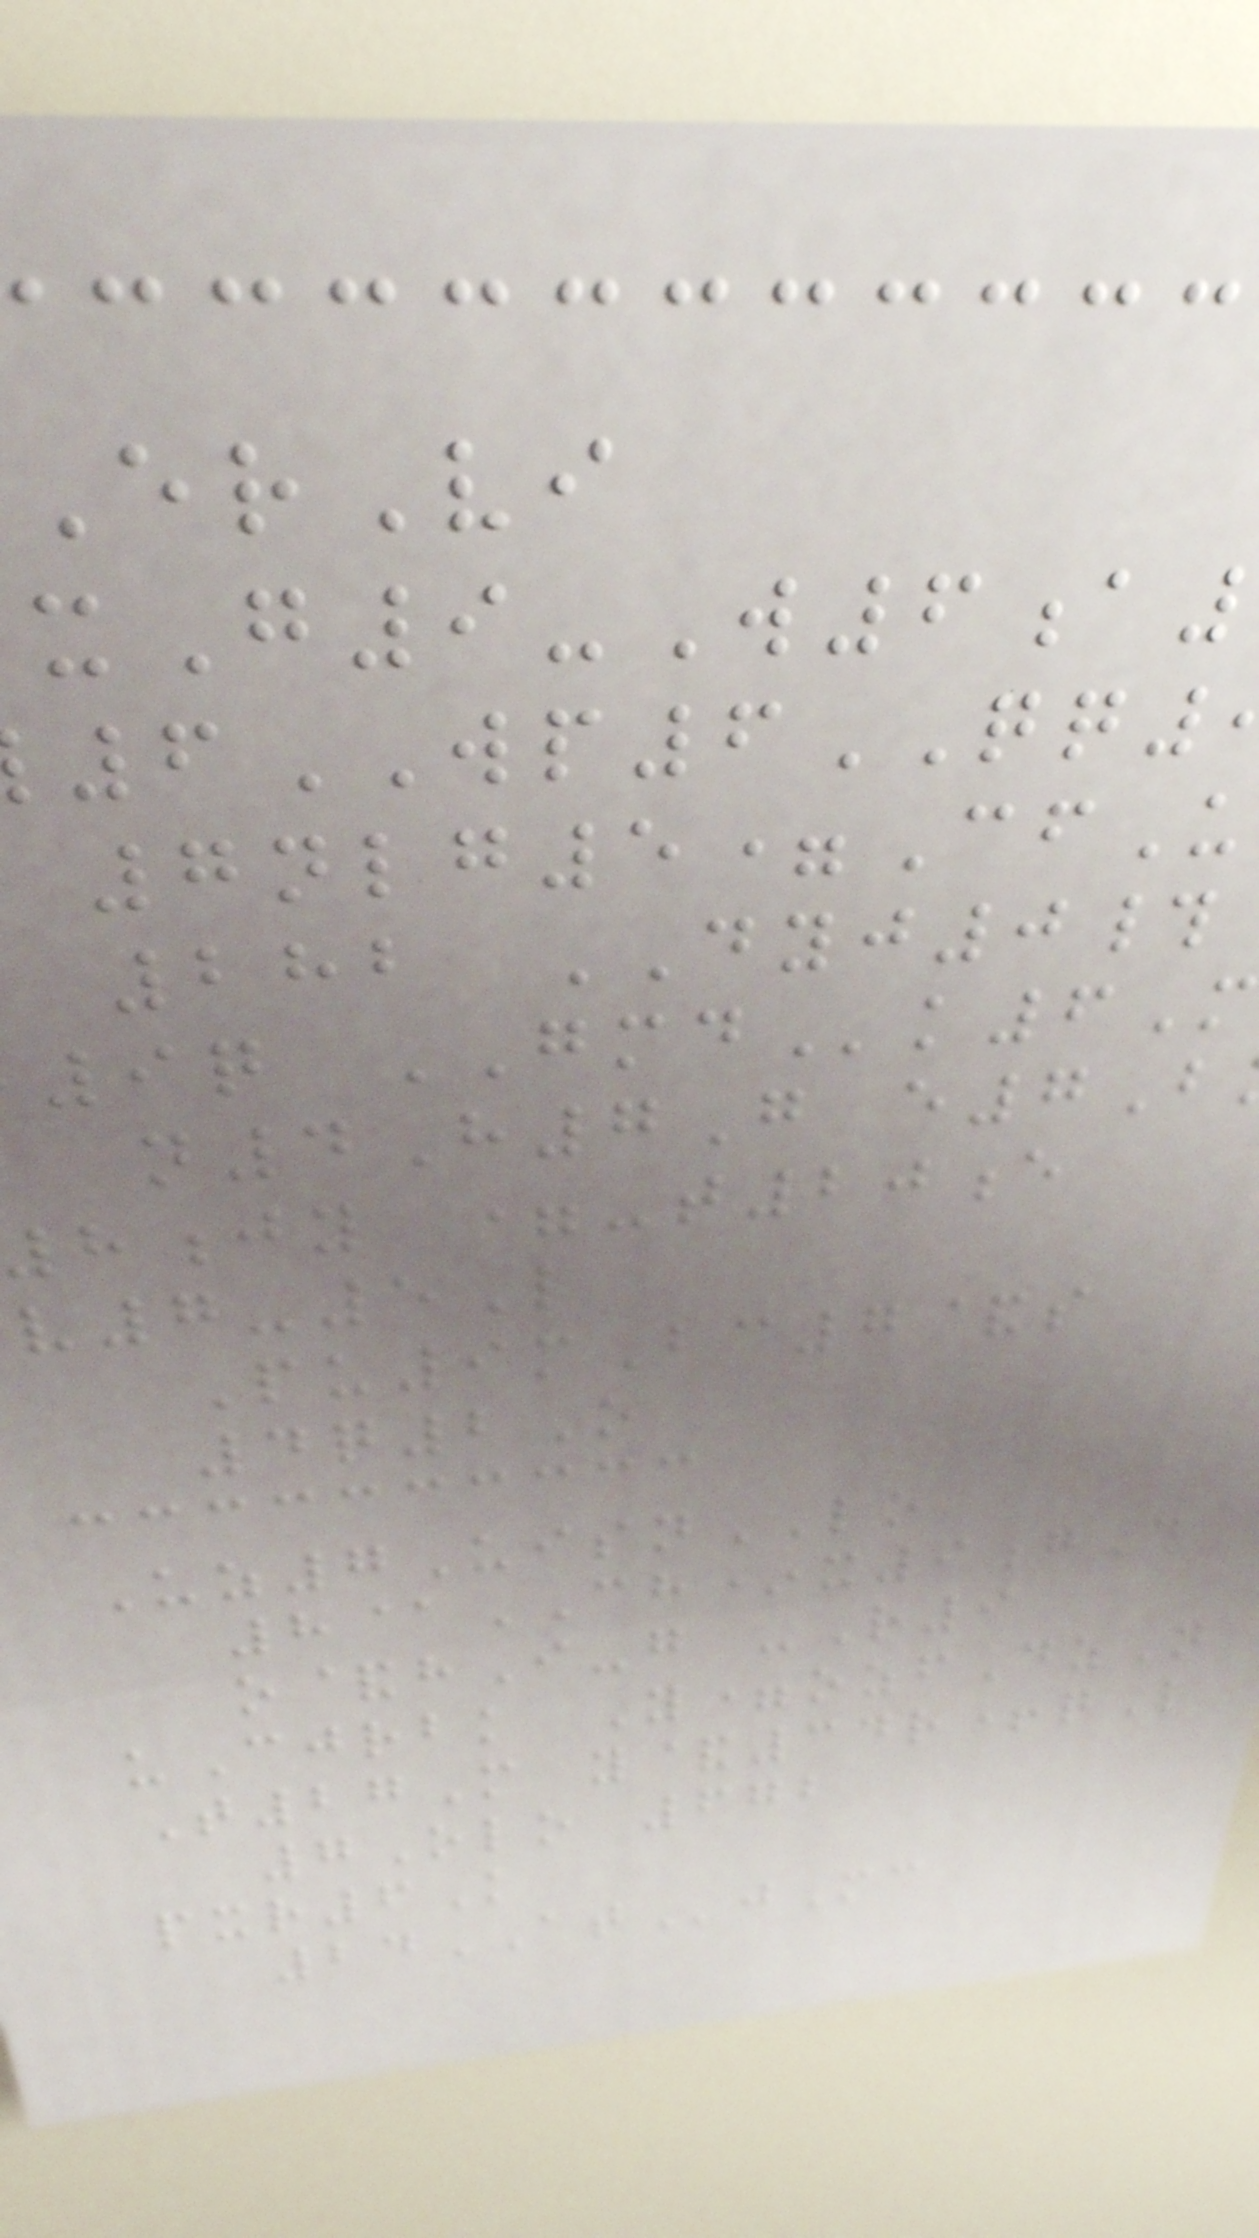ErVi
xG9-W6a
7nlg5=CfU
282 DYJ0#
9q GMDk6M
n4H7G e7B
jy =-t20e
v7-5L
Pu9mBc7&s
4q2O
Uz7UisnLO
8@CH*x9gD
o&hI-g -R9
uCjrbk Y=ozfDzN
T27M y&34r+qL
7Olo 672
pxr6K
24ATjMc
